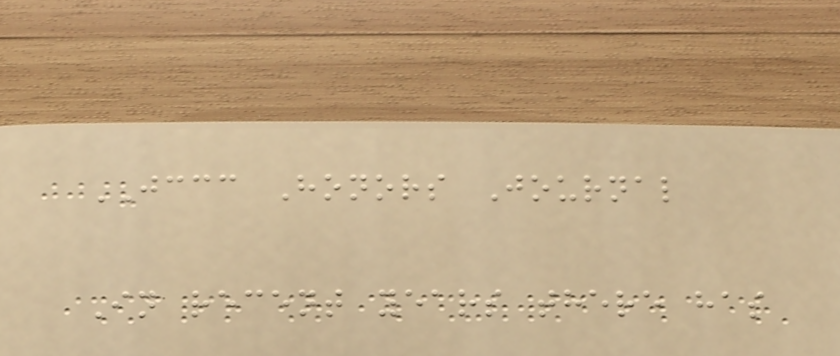JCCC Honors Journal
In recent years there has
